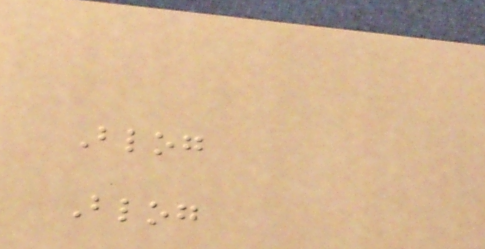Blog
Blog
